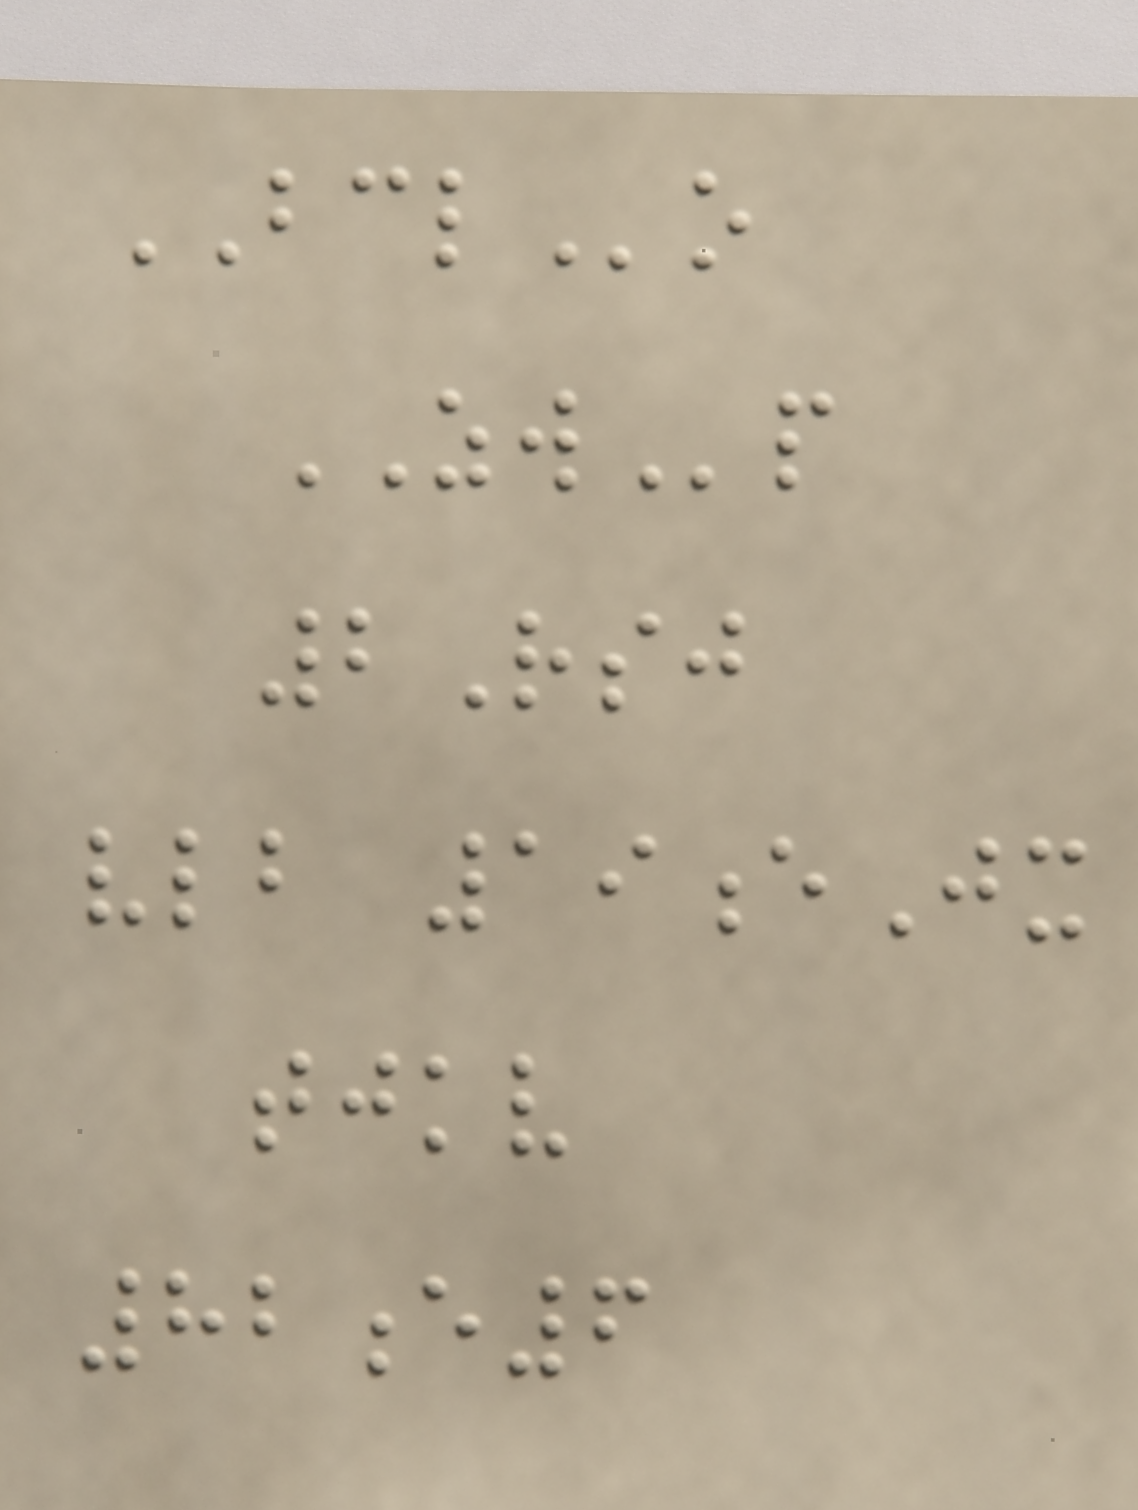BCLo
ZWp
2Rsj
vlb 19eJx
tjkv
82e6
